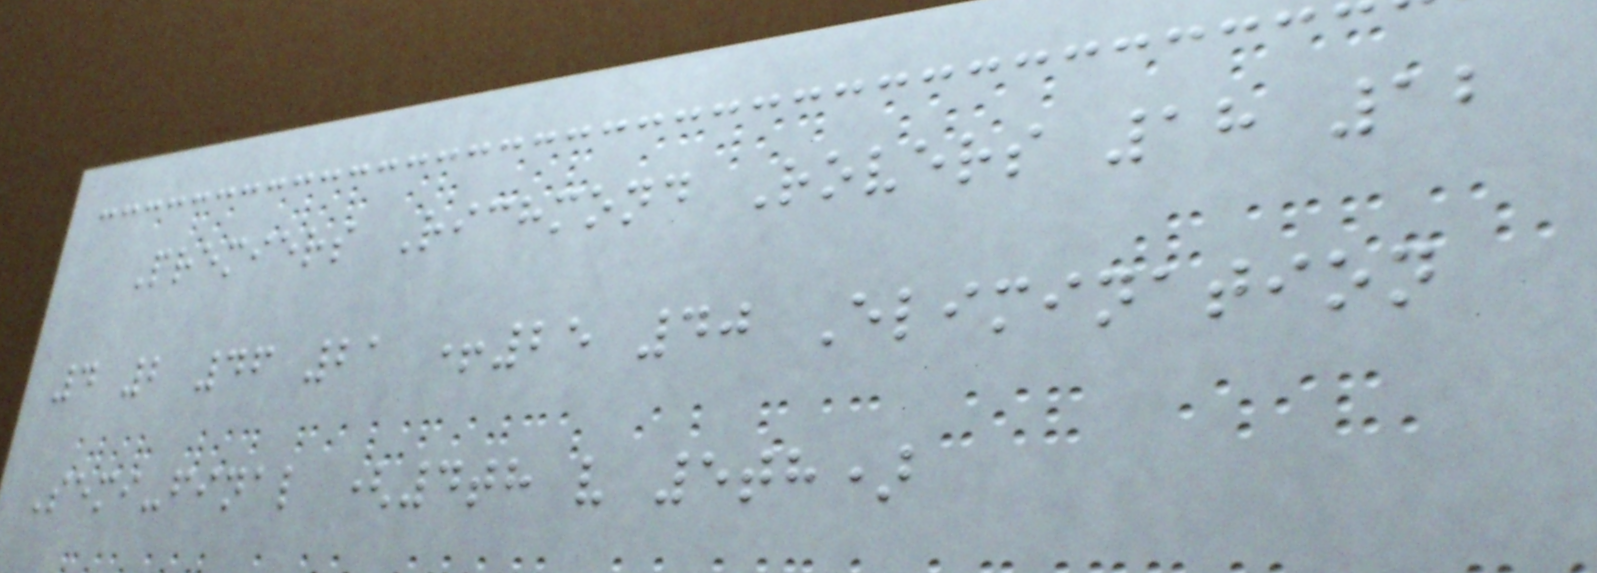Premiers Richmond Rovers 18 12
4 2 46 21 +25 40 Elimination
Semi-final (4th v 5th)
